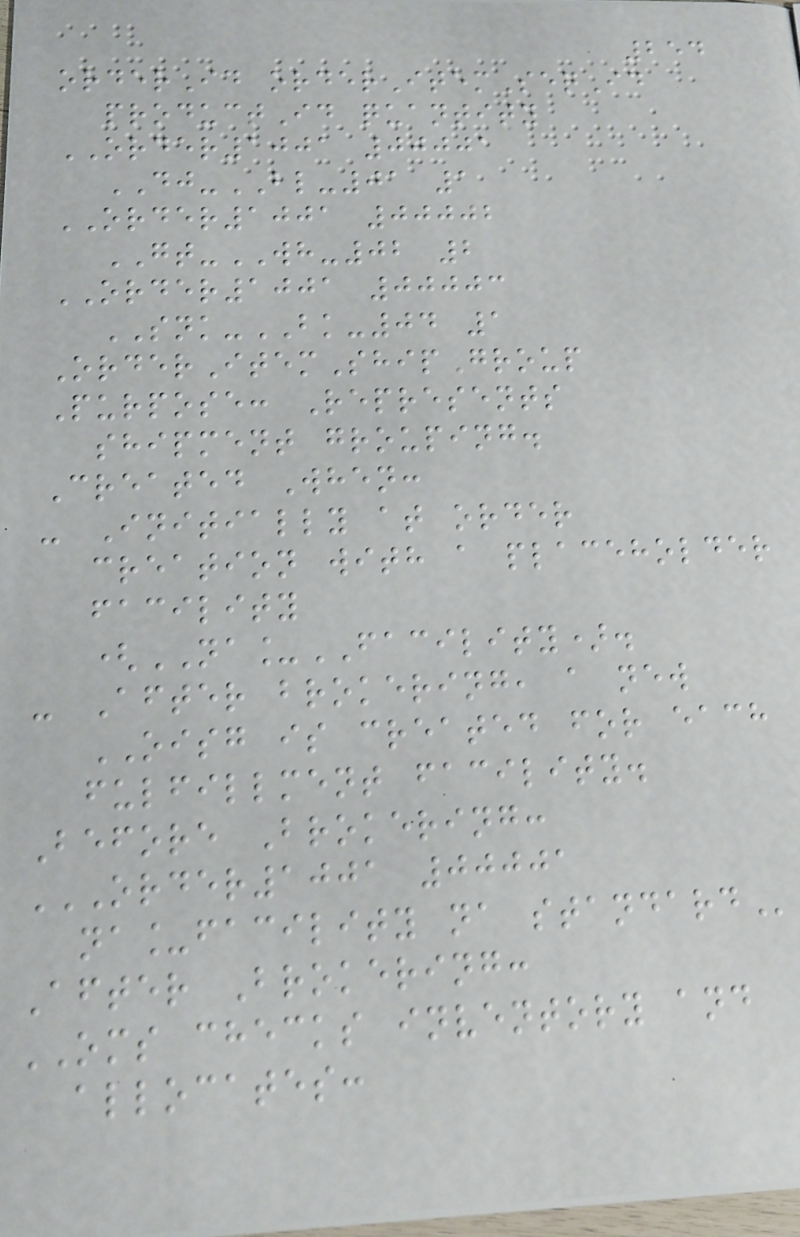254
orderId orderItemSeqId
productId quantity
ORDER1001 00001
DJ-BL-01 1
ORDER1001 00002
GT-WH-02 2
ORDER1001 00003
SNK-BK-04 1
OrderItemShipGroup
Purpose: Represents
shipment grouping.
Created When:
- Initially at order
creation with a placeholder
facility
(NA_FACILITY).
- After brokering, a new
OISG is created for each
fulfillment facility.
Before Brokering:
ORDER1001 00001
NA_FACILITY NA STANDARD
After Brokering:
OMS checks inventory and
allocates:
